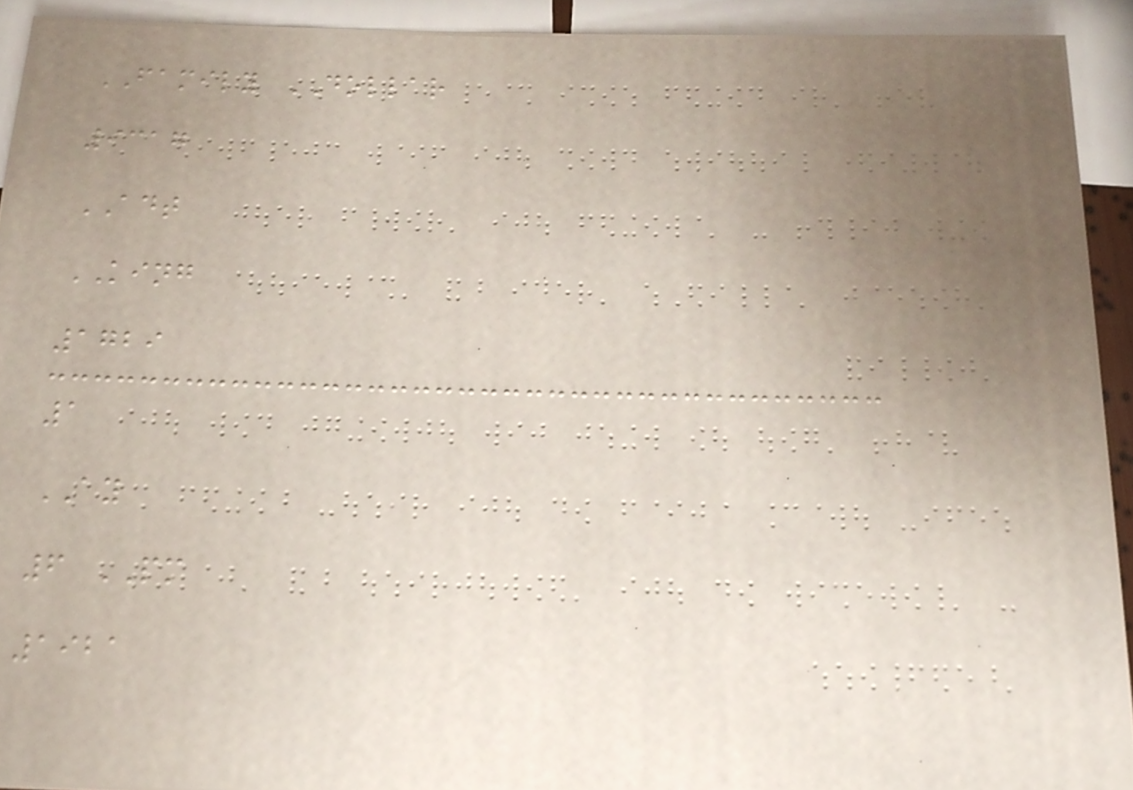FAMILY DOLLAR
9317
ADT
KING
1729
1
AY
6 PM
1921
